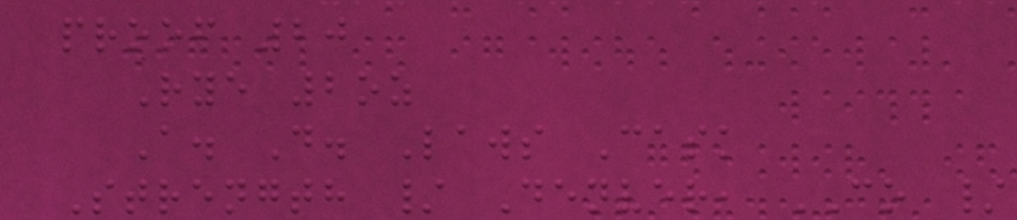proof 20
Rye 2oz
A. D. Laws Cask
Strength / Denver, CO /
